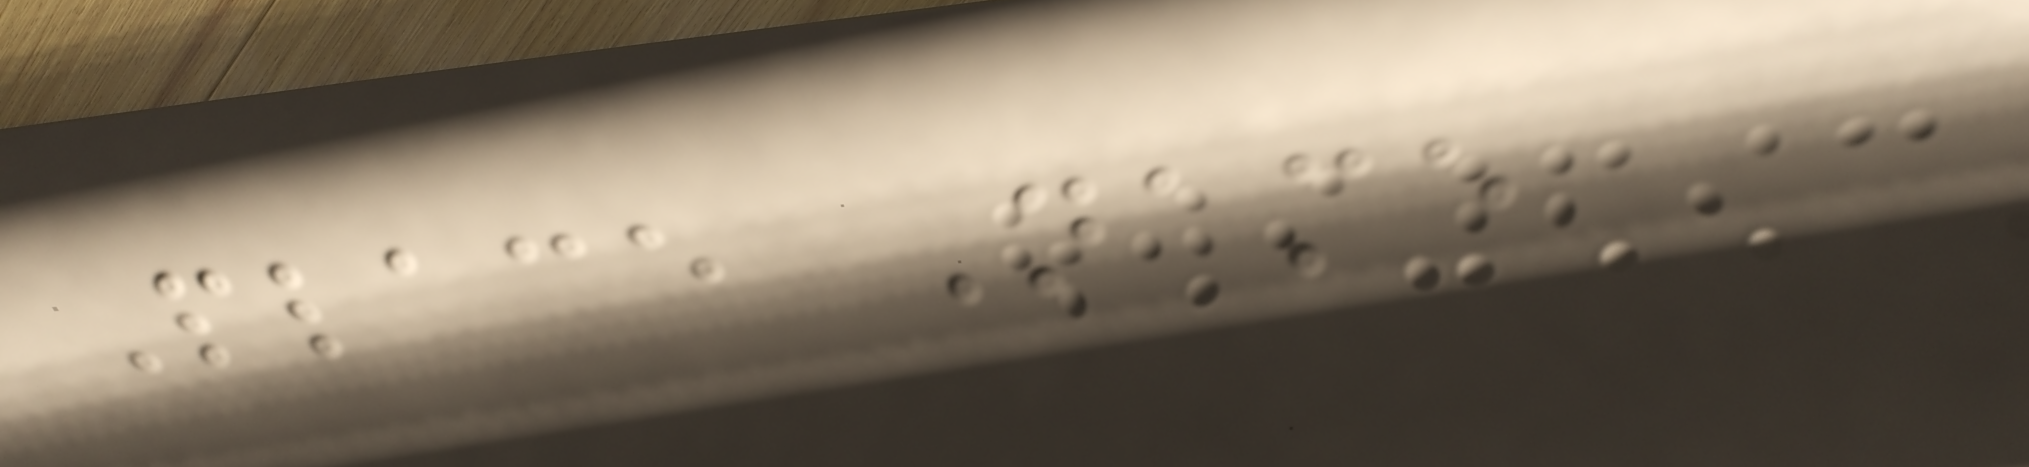Place Name
